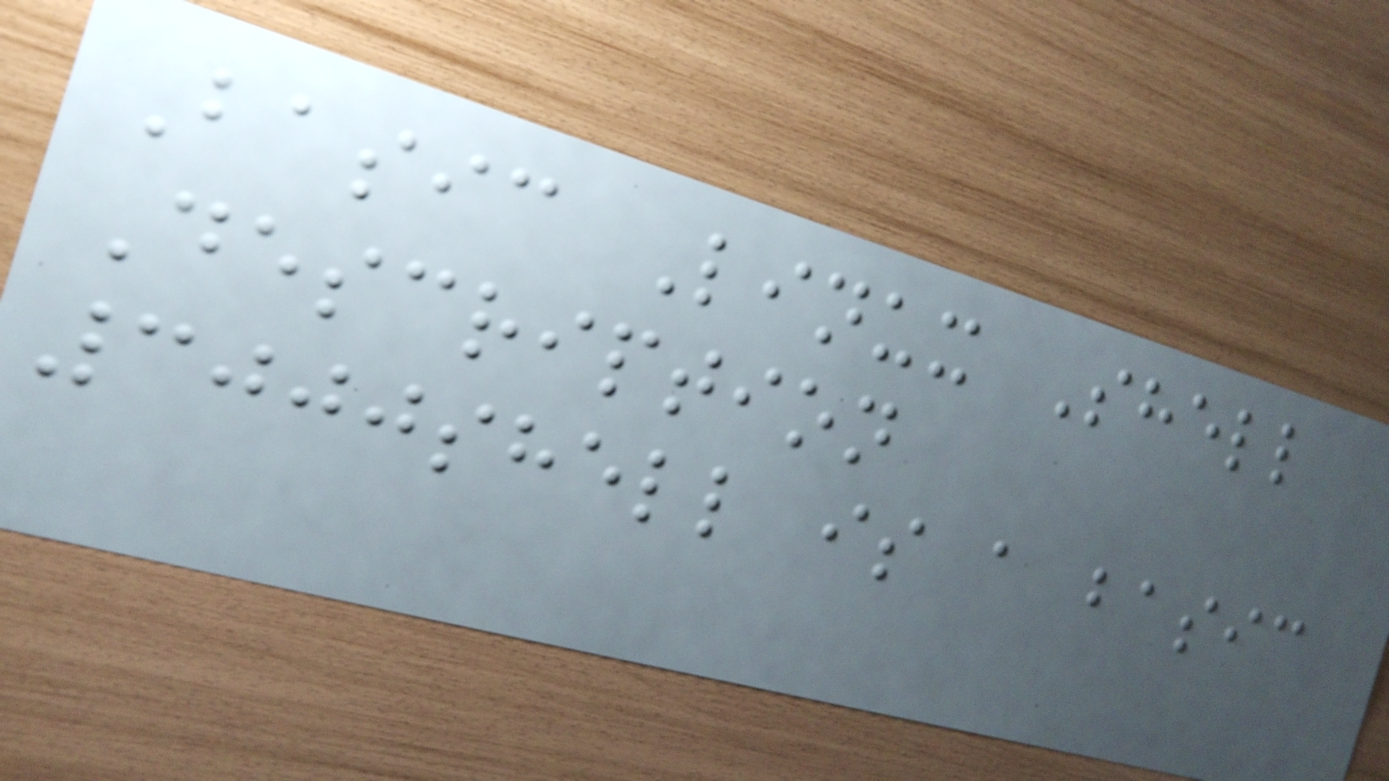Basic Linux Shell
Description
3000shell is a basic
